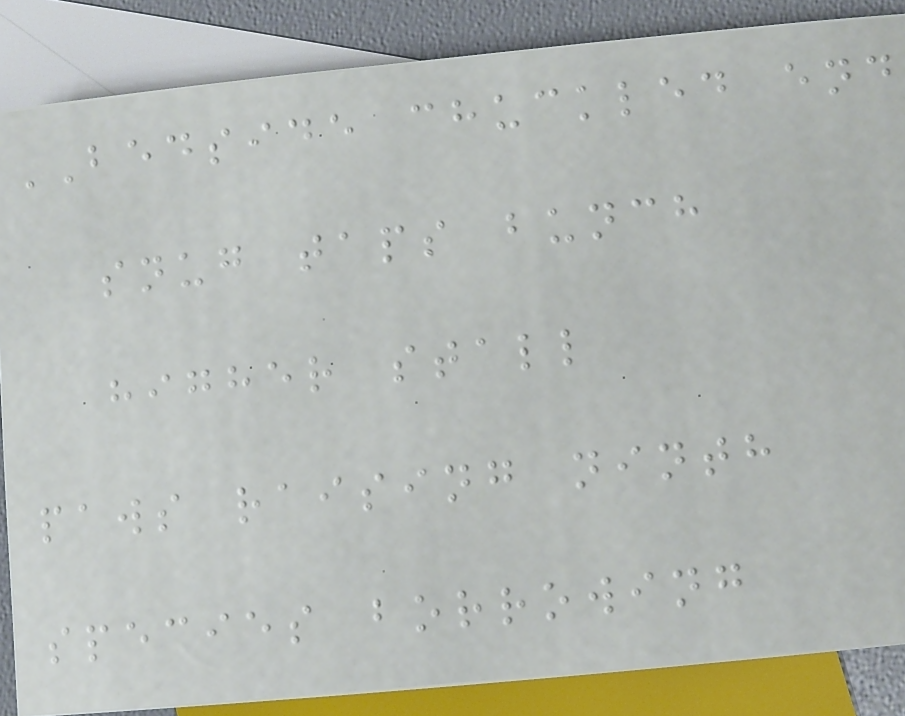BEDSIDE chuckled end
snug taps bunch
higher stall
paws raising ninth
species borrowing
